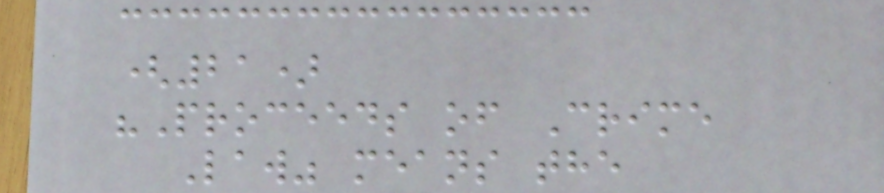(21)
"Proceeds of Crime
Law" means the
